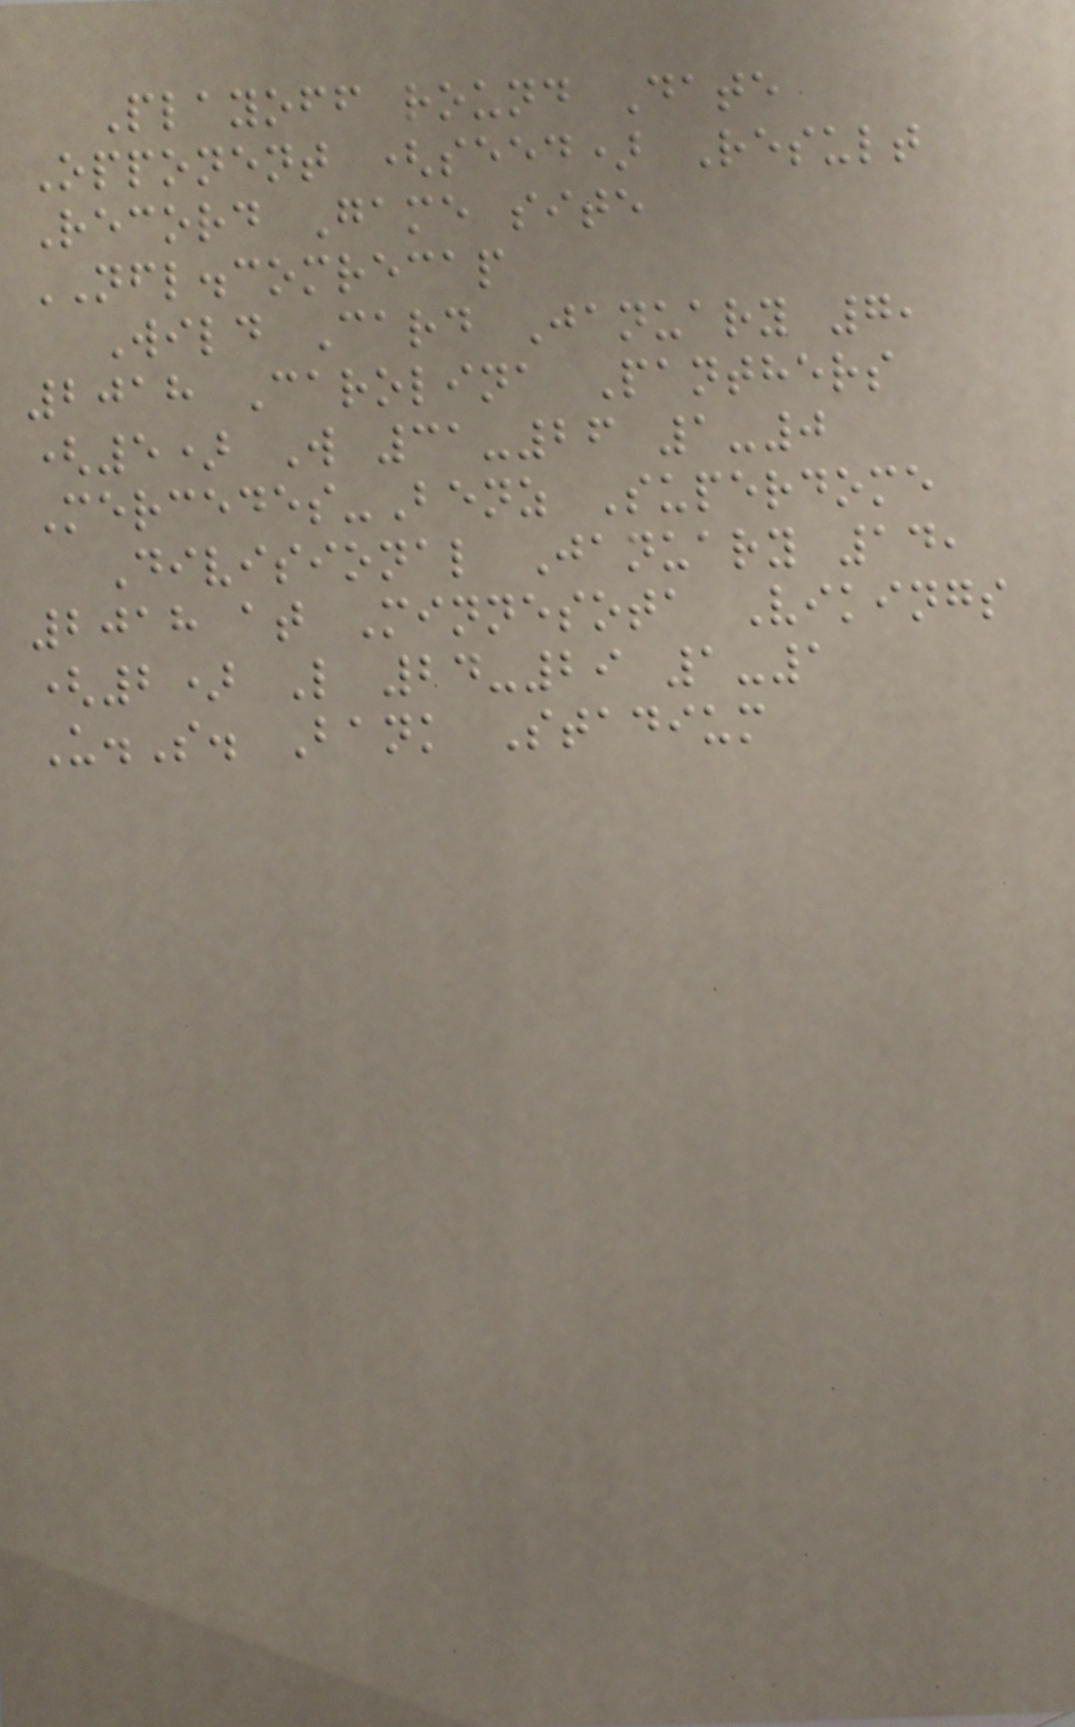Playoff round Date
Opponent (seed) Result
Record Game site
NFL.comrecap
Wild Card January 7,
2018 Carolina Panthers
(5) W 31-26 1-0
Mercedes-Benz Superdome
Divisional January 14,
2018 at Minnesota Vikings
(2) L 24-29 1-1
U.S. Bank Stadium
